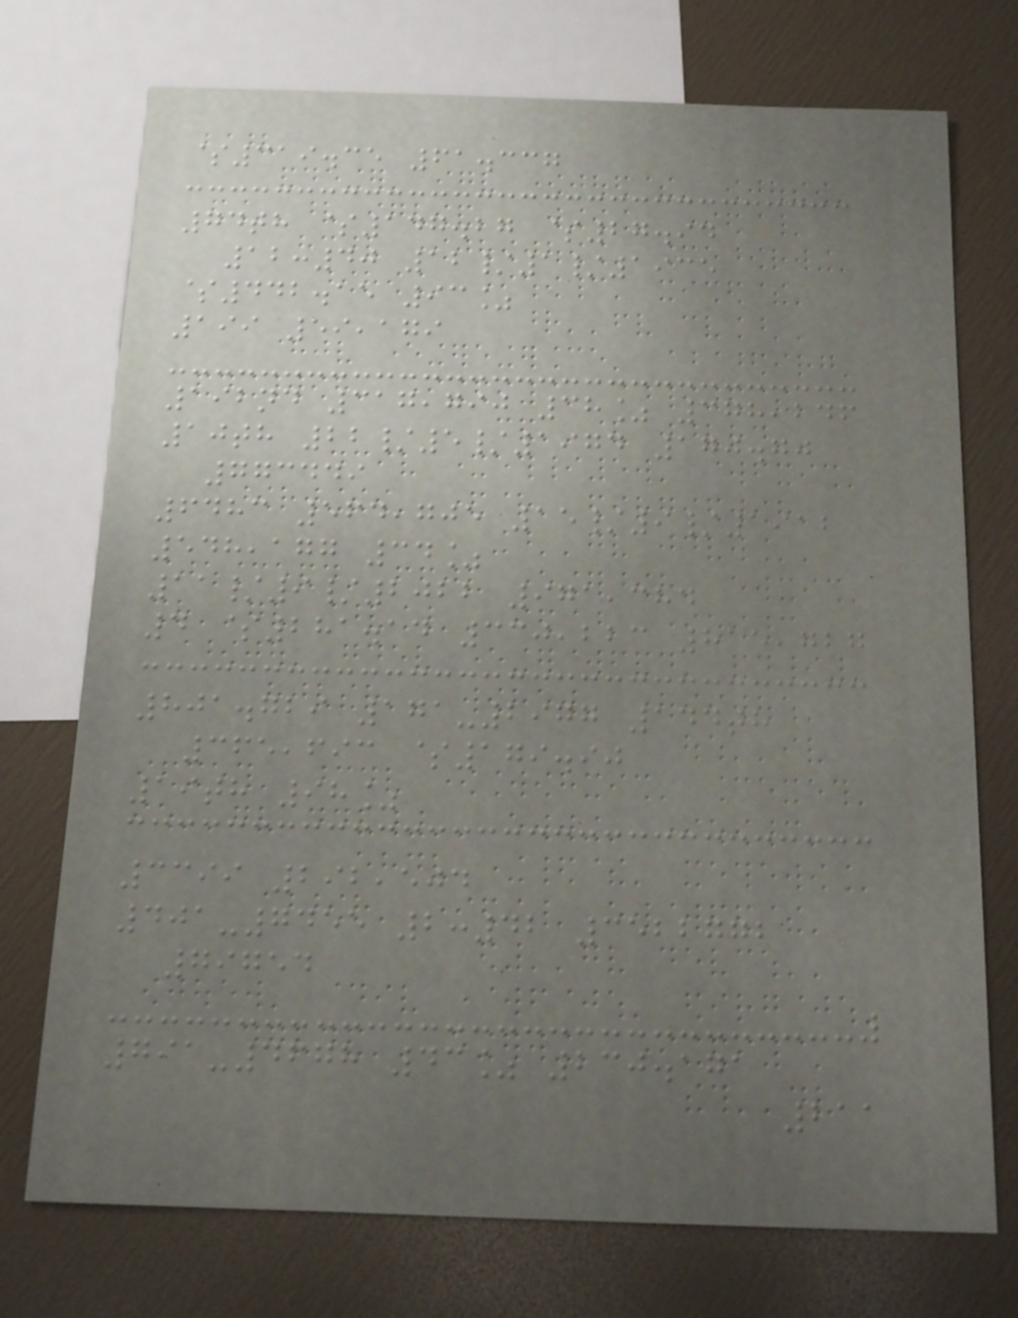$319.35 61.337
74th $147.27 $27.94
12:40 12/1/1935
$442.15 93%
199 59,179
192nd 317,790 38% 378,246
10th 22/5/1974 170.70
773449
6483 564,705 15/9/1912
548,177 34%
11/9/2022 971,384
4 $281.14 330,223 815,727
801.729 171-2977 144th
365,693 $179.90
19th 98%
3399 292,504
401-7455 2:42 3522772
79754
791-4678 43% 230.171
211
